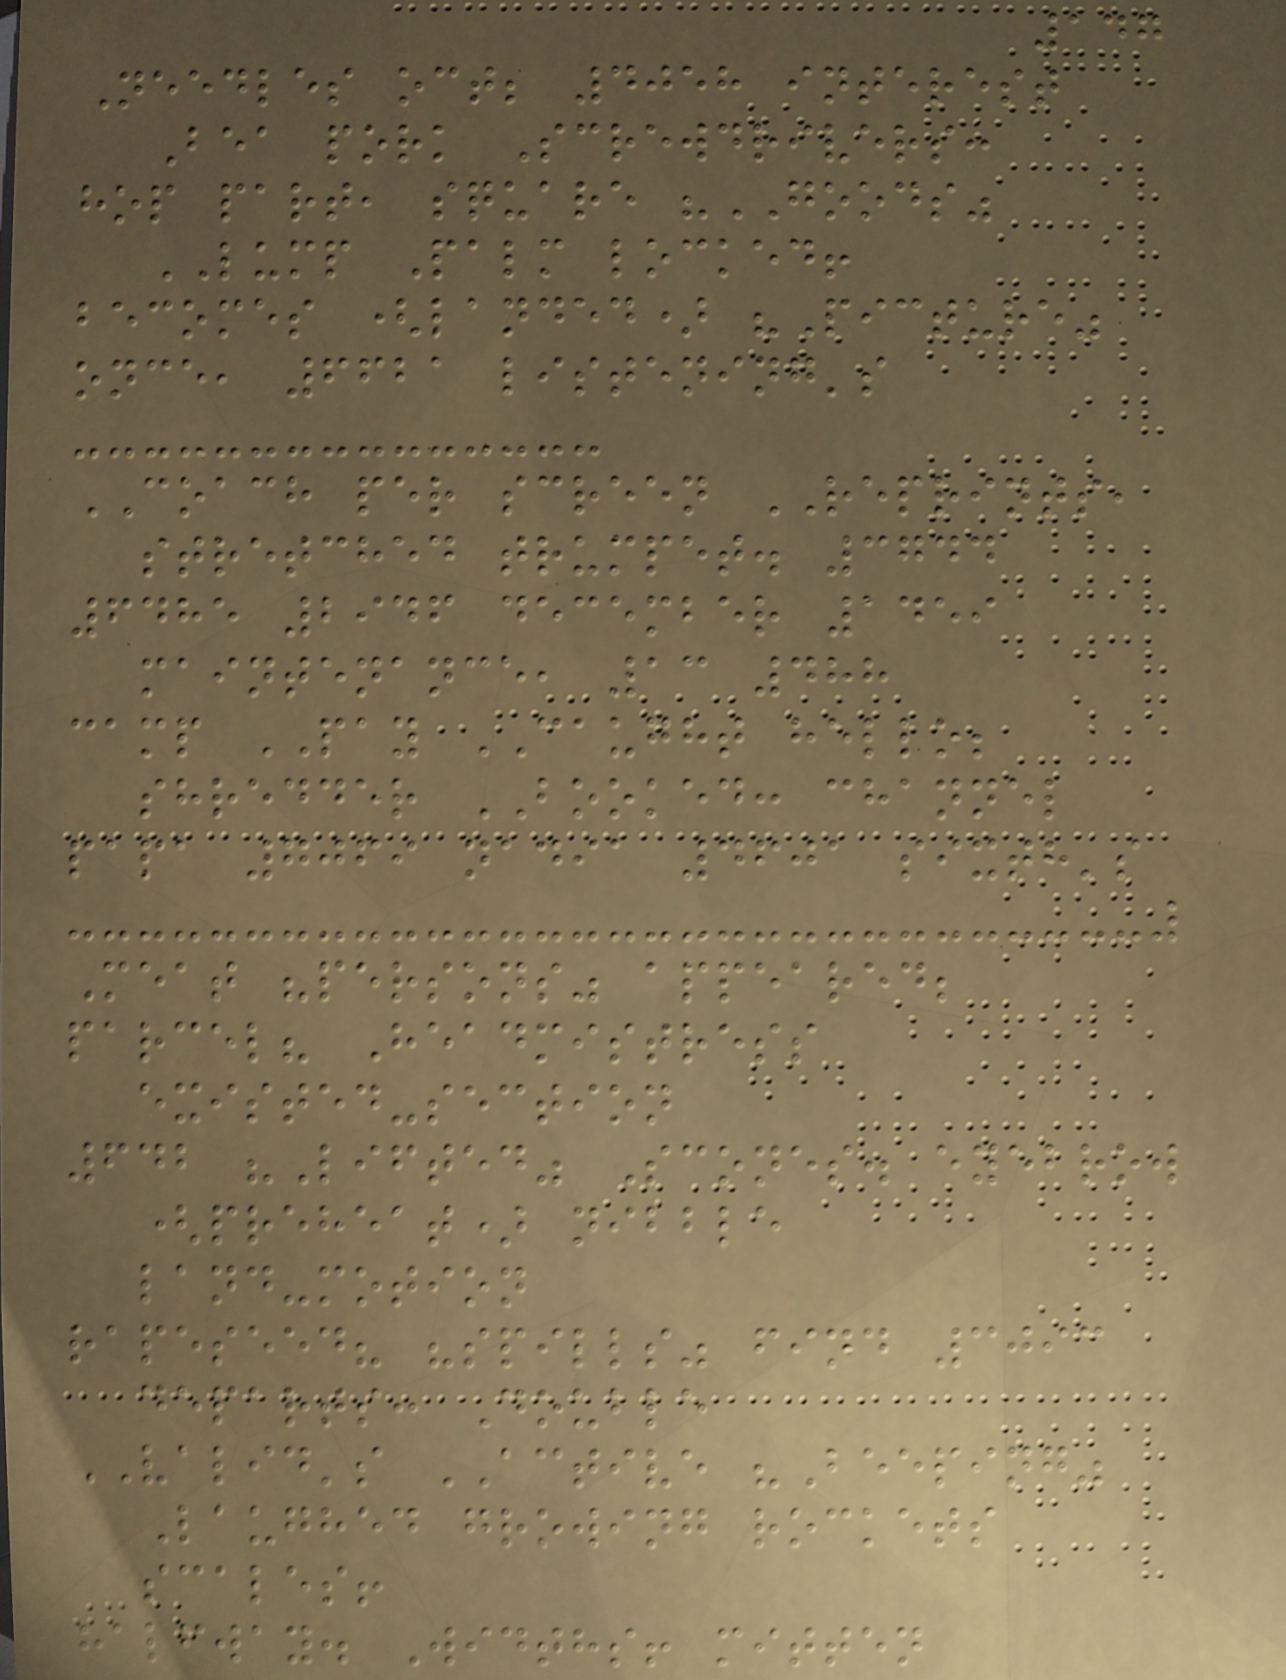147
Needles oct; 4058 interest
Bea pork Screwdrivers:
hop part, square "GOODS"
LUMP Palm locked!
becomes (landed) "Picture"
once, 6621 listening's
COACH per screen REPRINTS,
stretched trumpet. 3744
6485 2946 december 1459
maintenance, 13 488
camp PAY CAUGHT hello;
shredder BOOKED: channel
papa 7069 nadia 4601 sixth's
Meat "persons" appeared;
parcel? Headmistress
existed-section
642 "Lifted" Scones. eyebrow
(preheat) nibble
land-motion
rapeseed? "spills" find 3093
departs: Double
VALID's ACTIVE "Beeping"
Laughed growing rockets
scales!
halfway. Widths! mitten
